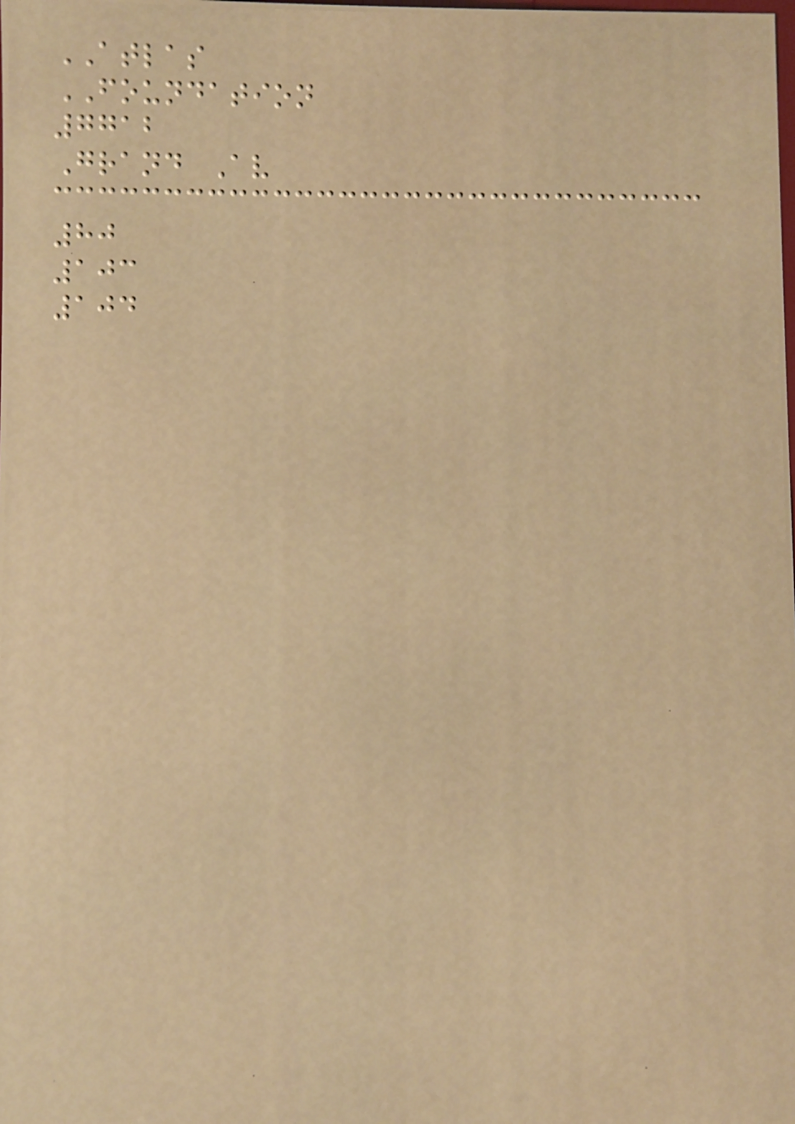ATLAS
FOUNDATION
7712
Grand Av
80
103
104
